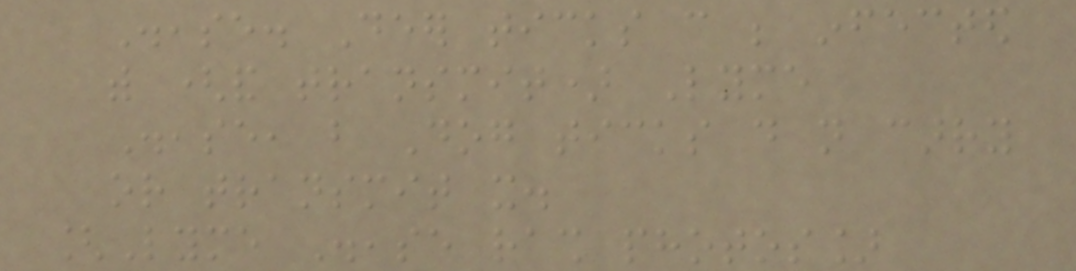Disease. Deer ticks can be infected
with (and transmit) Lyme
Disease, but Dog ticks do not carry
or transmit it.
[Lyme Disease rash photos]
